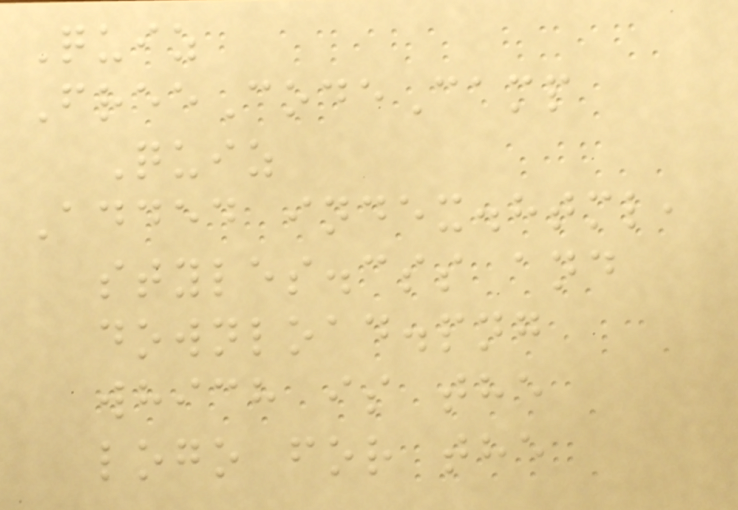Quiz
FreeCodeCamp
Quiz
Added index.html,
styles.css and
download.png
which is the
logo for the
